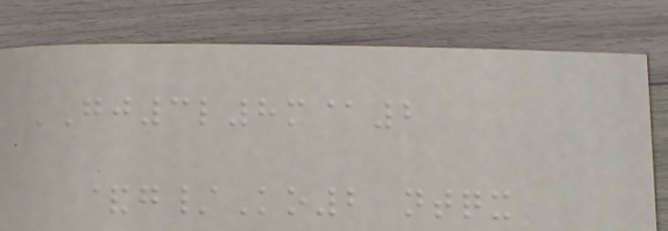GJ3l8m@2
&g/Ko2 ntqx
